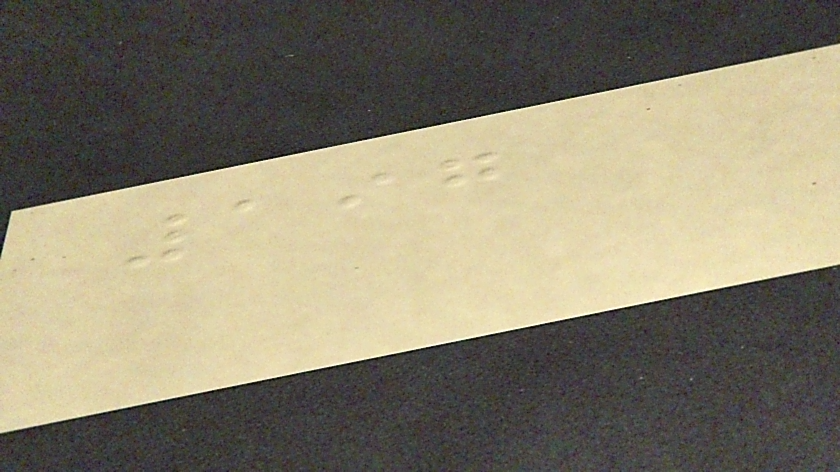197
